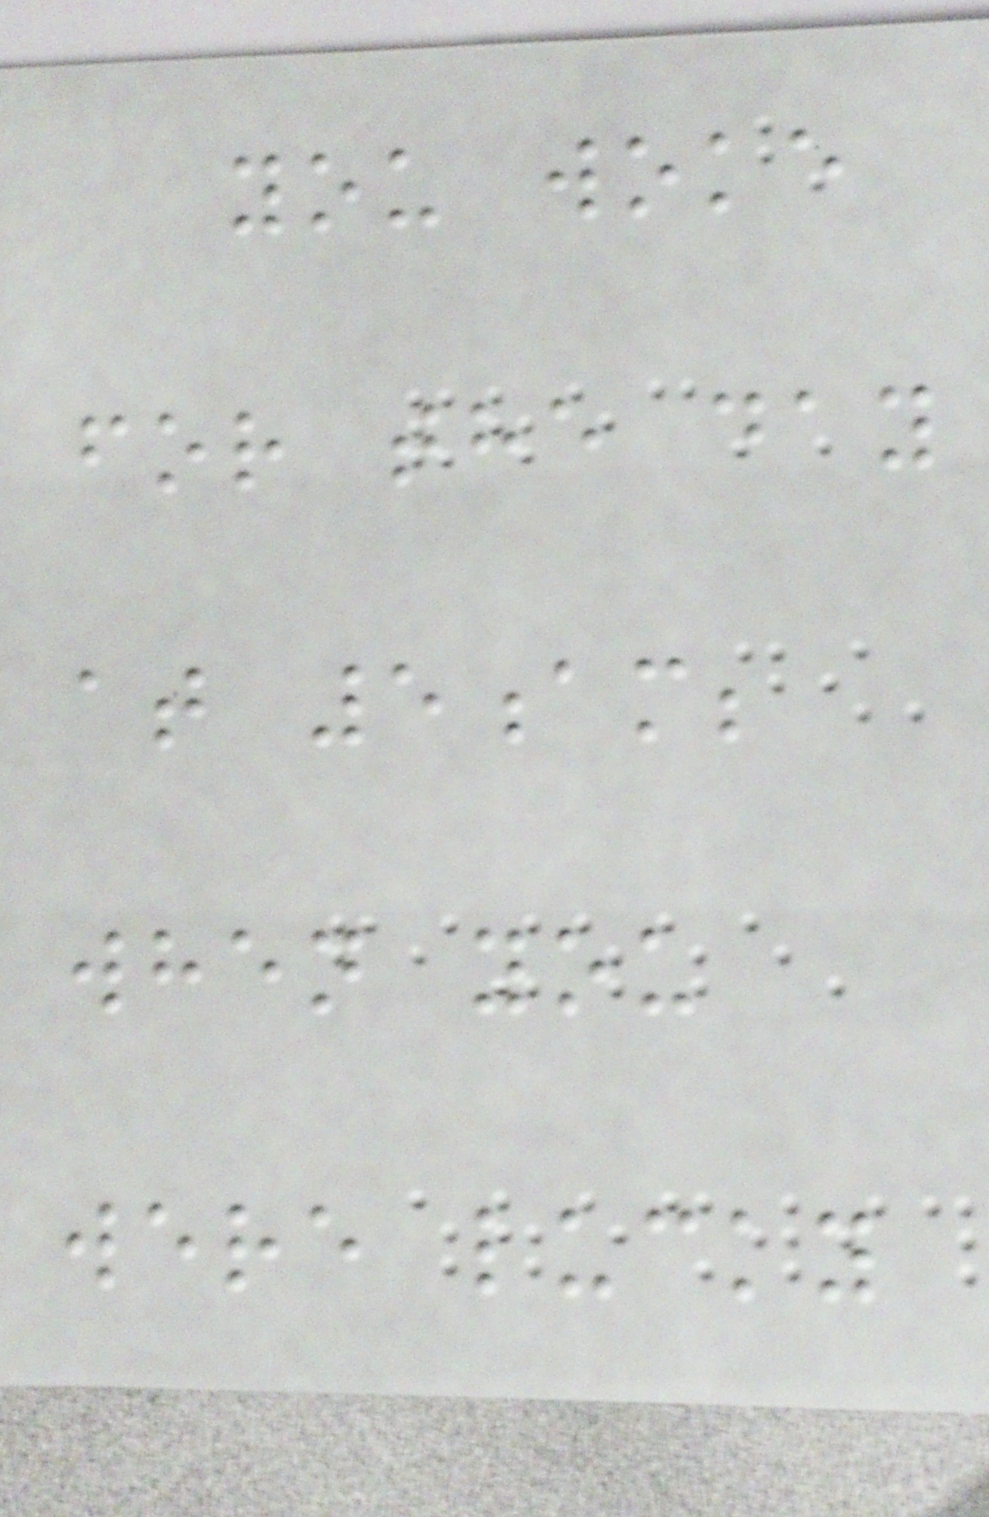you woke
for the day
at 5am;
when you
were lucky
